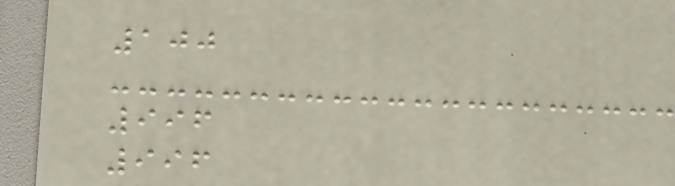100
996
996
